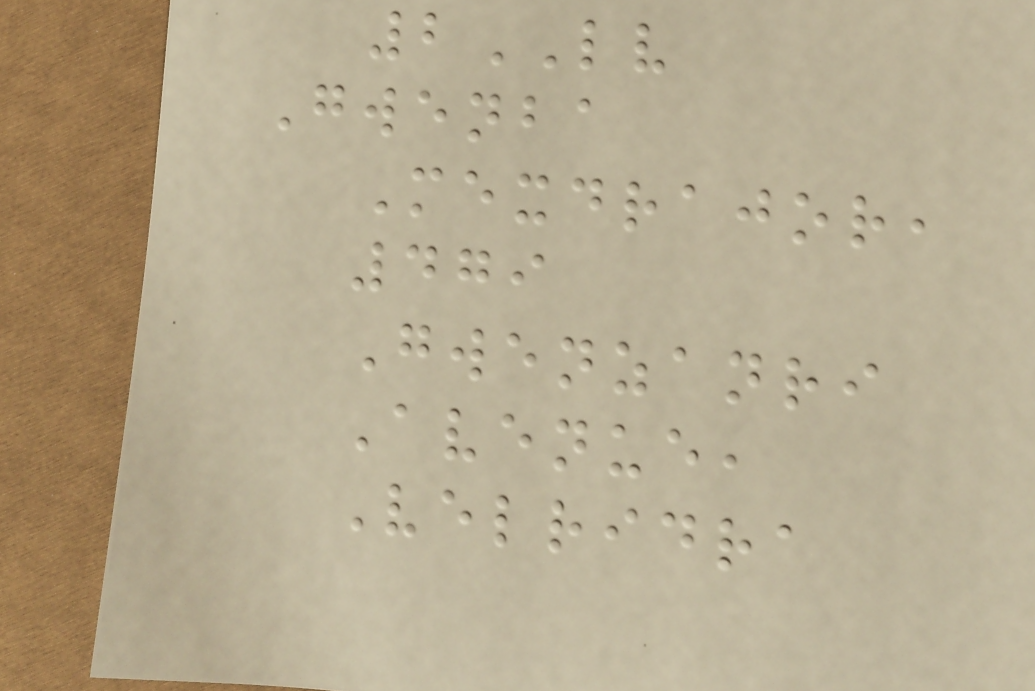2LV
Gwenba
Mexdrajor,
479
Gwenzanri
Avenue,
Velridra
